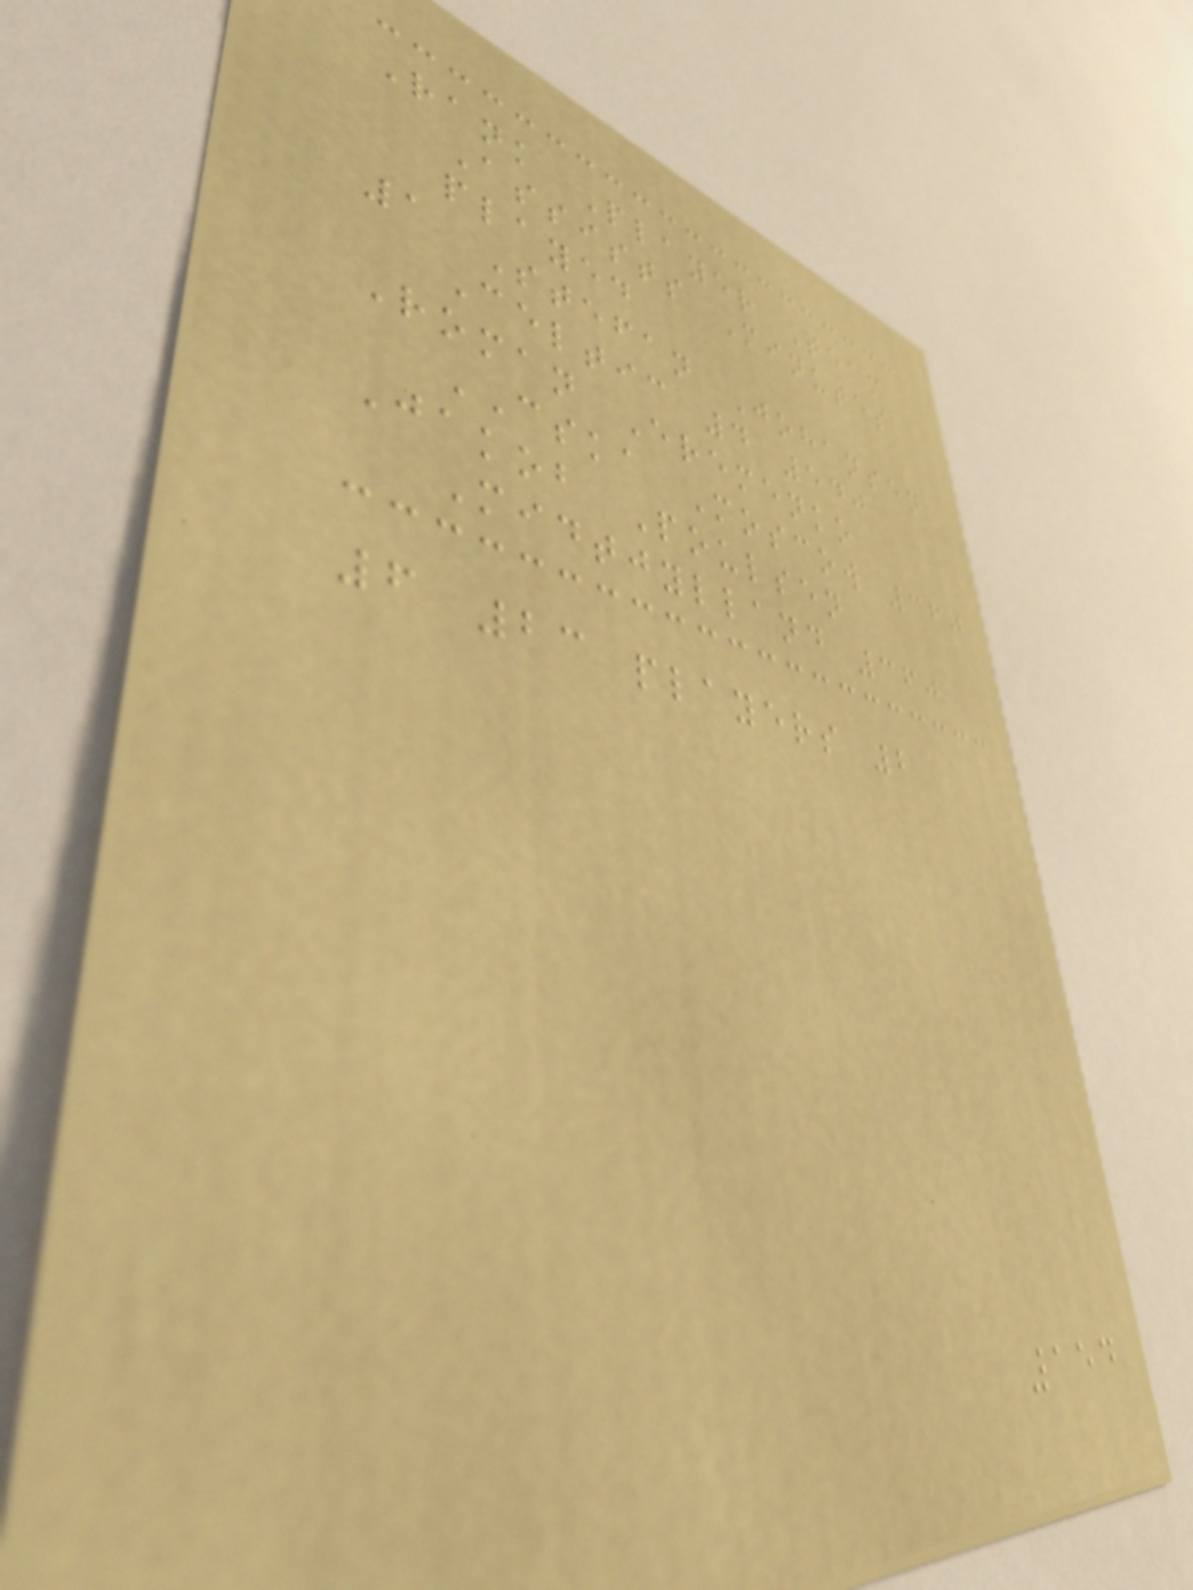Rank Player Team
Assists Minutes
played
1 Stefan Johansen
Celtic 4 540
Roman Eremenko
CSKA Moscow 360
Jakob Poulsen
Midtjylland 360
6 23 players 2
154
